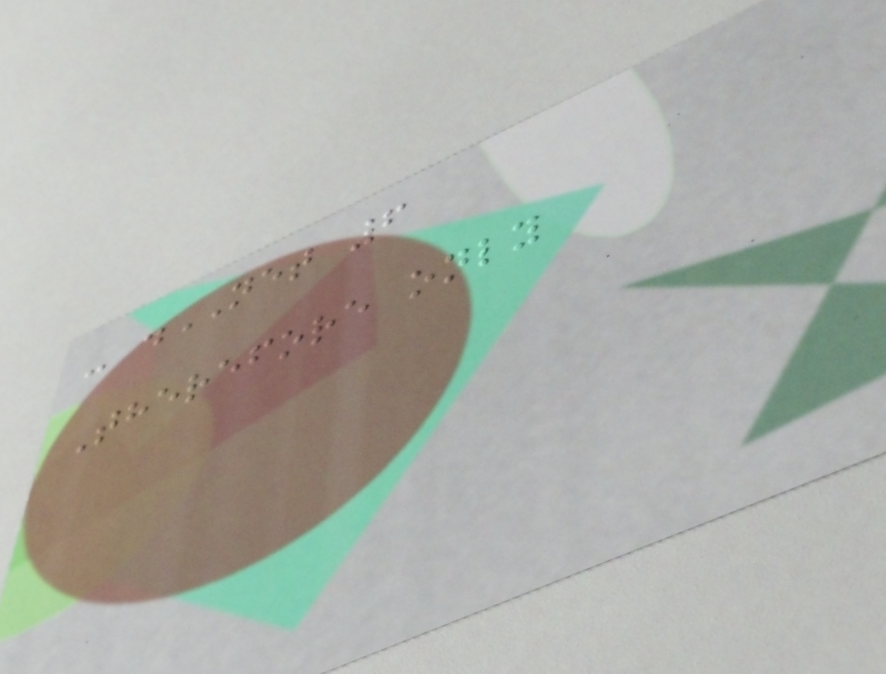- .NET 6
Therefore only
